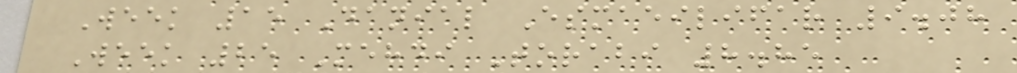Week 15 Danial Esmaeilifar 9.08
Week 25 Mehdi Torabi 8.85
